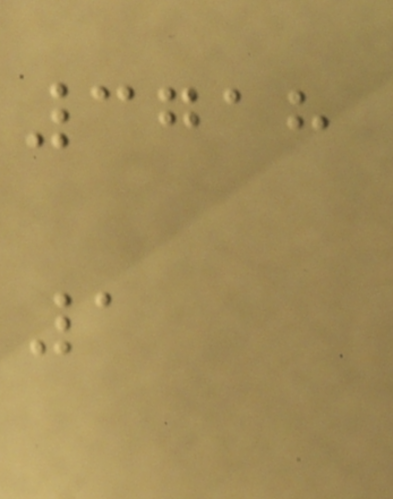3718
1
